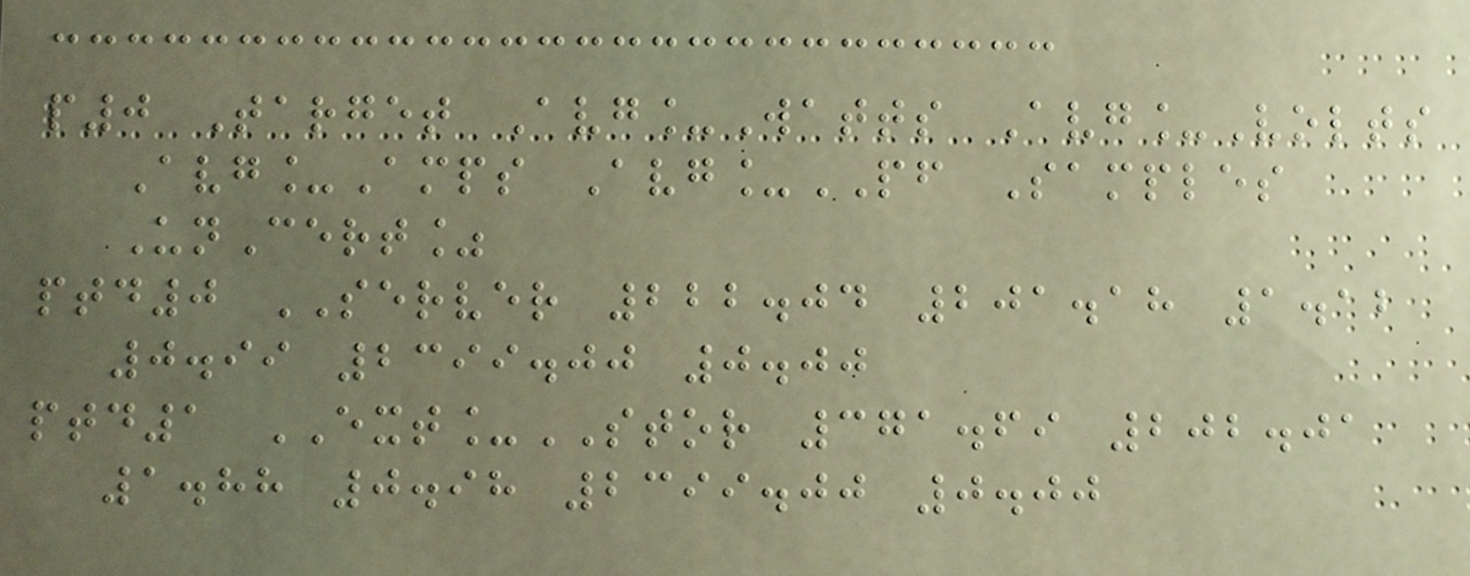p0 Target Avg_Watts Avg_Volts
Avg_Amps Avg_PF Samples
UnCert%
ptd0 SERVER 222.04 201.18 1.12
0.99 2399.00 0.00
ptd1 EXT_STOR 371.69 202.01
1.88 0.98 2399.00 0.00
